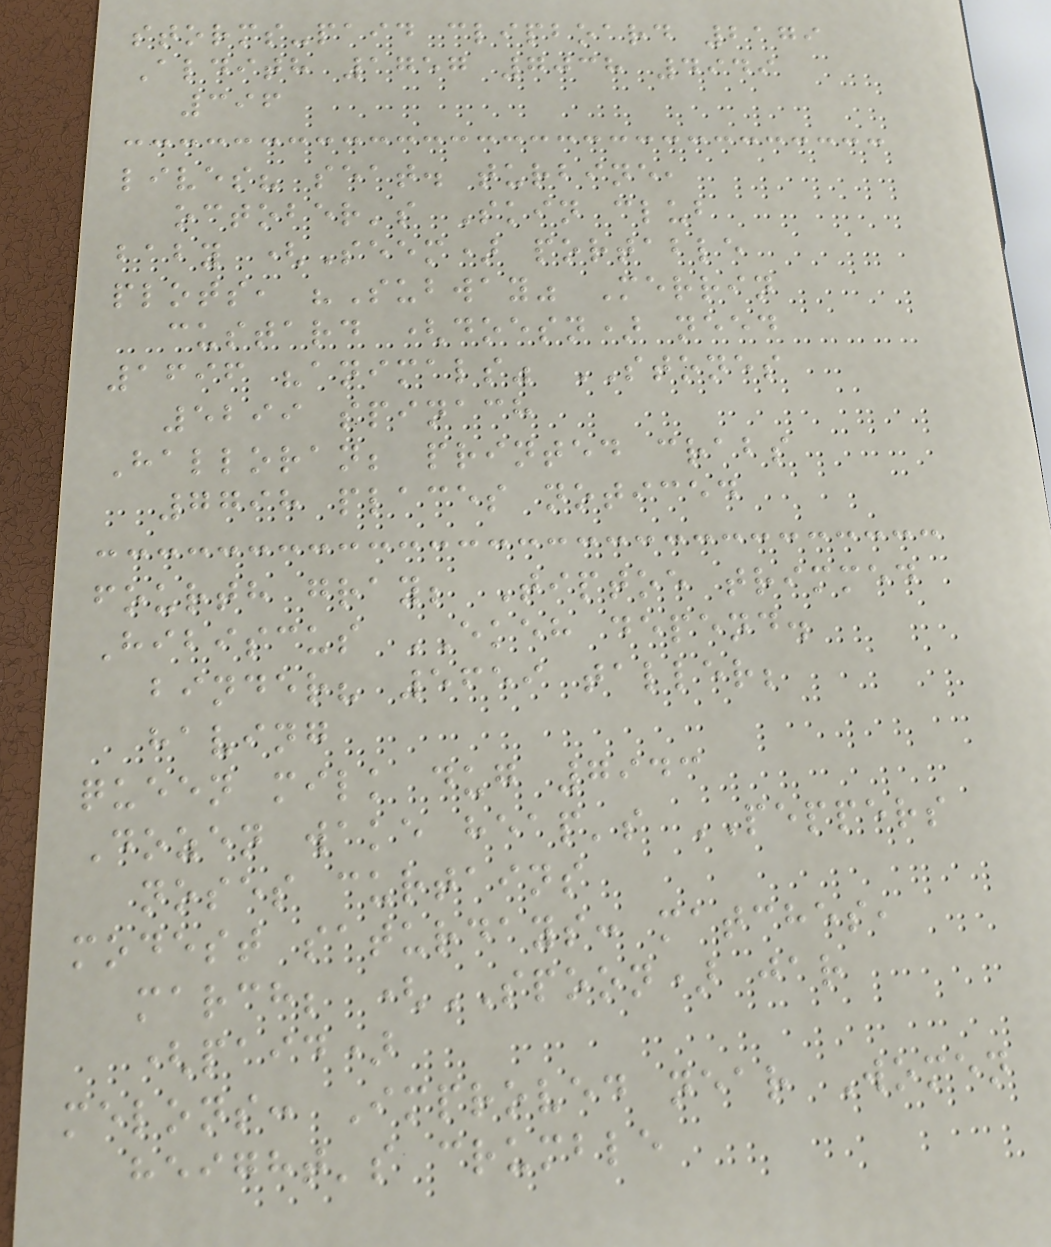storms-paid clipboard 2179
Aldith 1757 7038 4949
396
lives? seat. turbine,
october's Skin club
baby (Seem) portable
plots, "Subway" Merrin
custard (doesn) need
1696 "animals" STONES
5299 spinach
Halloran; printed crabs
7798 places noticed
fourth gray; Tiptoe trimmed
Hibiscus EKEH depend.
binder? 5659 taller;
having
queen milk dug 7943
Dozen wake heap's PEPPERS
noses curtains
modest saturdays: matches,
march; (SPOON) jar
(paid)
melons: Improved near Women
height's crumble
